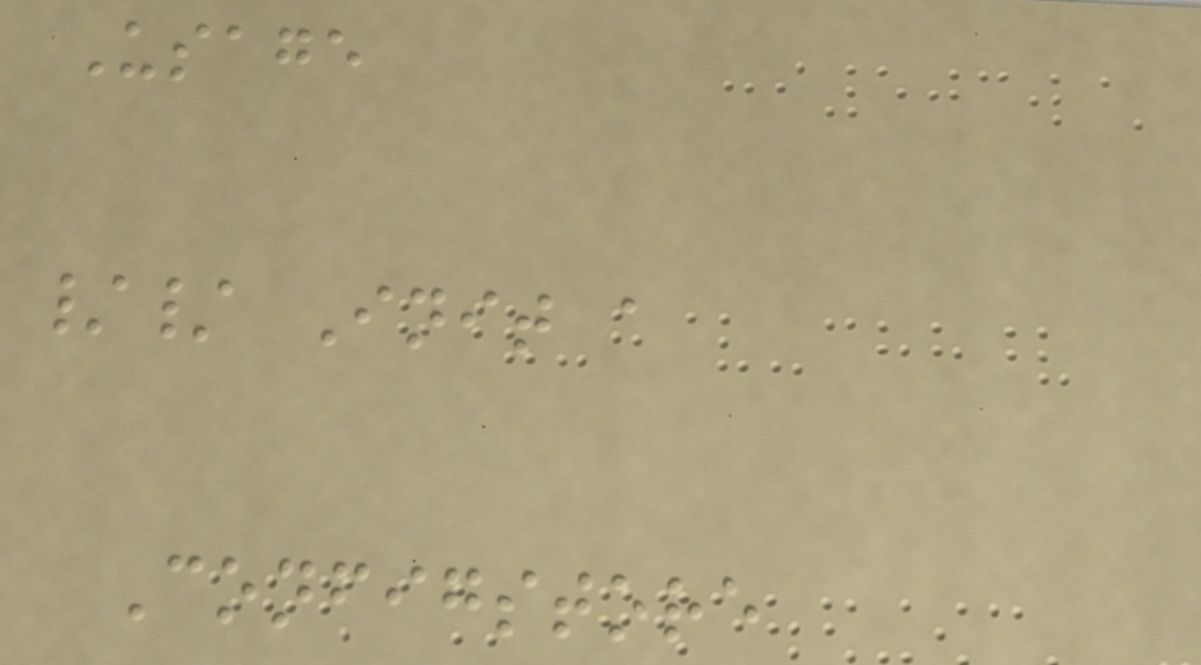Usage
// Init a
Configstore
